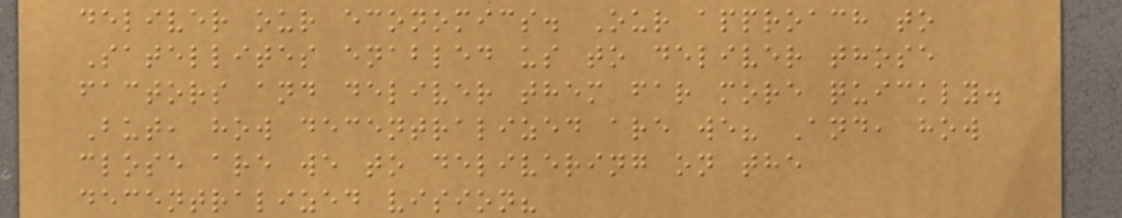deliver our economics. Our approach to
Satellites enabled us to deliver those
factors and deliver them far more quickly.
But, how decentralized are we? And, how
close are we to delivering on the
decentralized vision?
